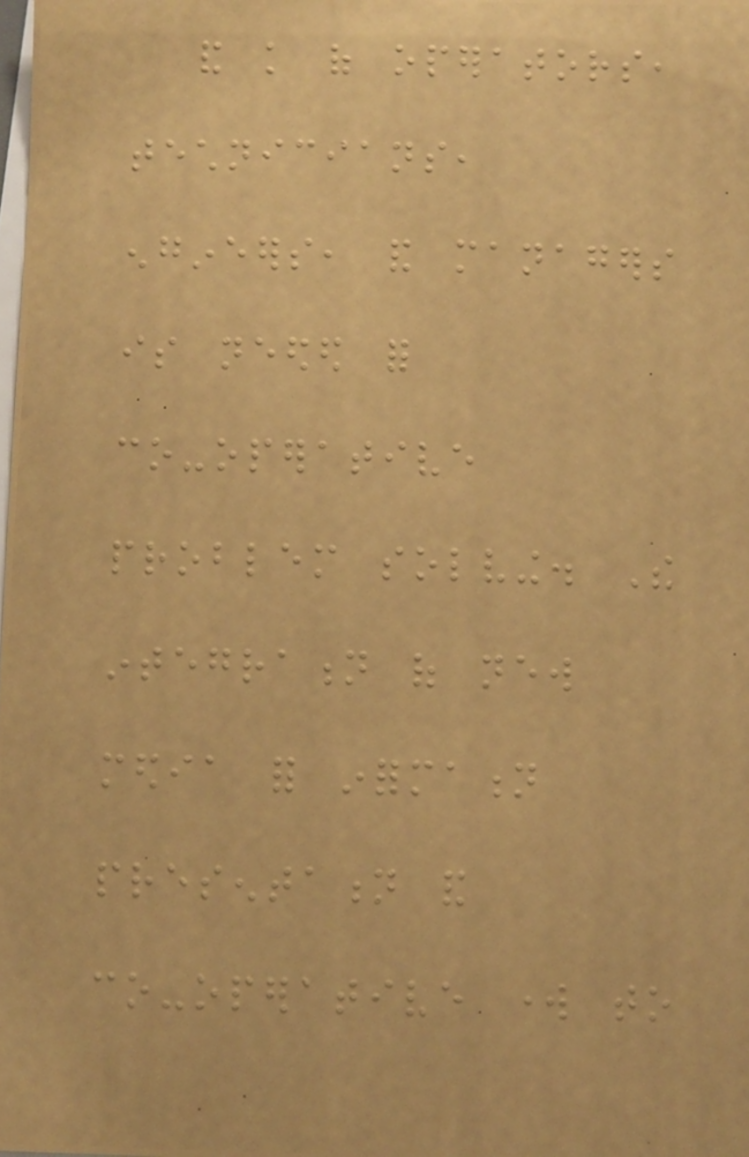and knowledge of operators,
technicians,
engineers, and managers
is needed for
co-operative
problem solving. The
integration of new
media for information
presentation and
co-operative work to
